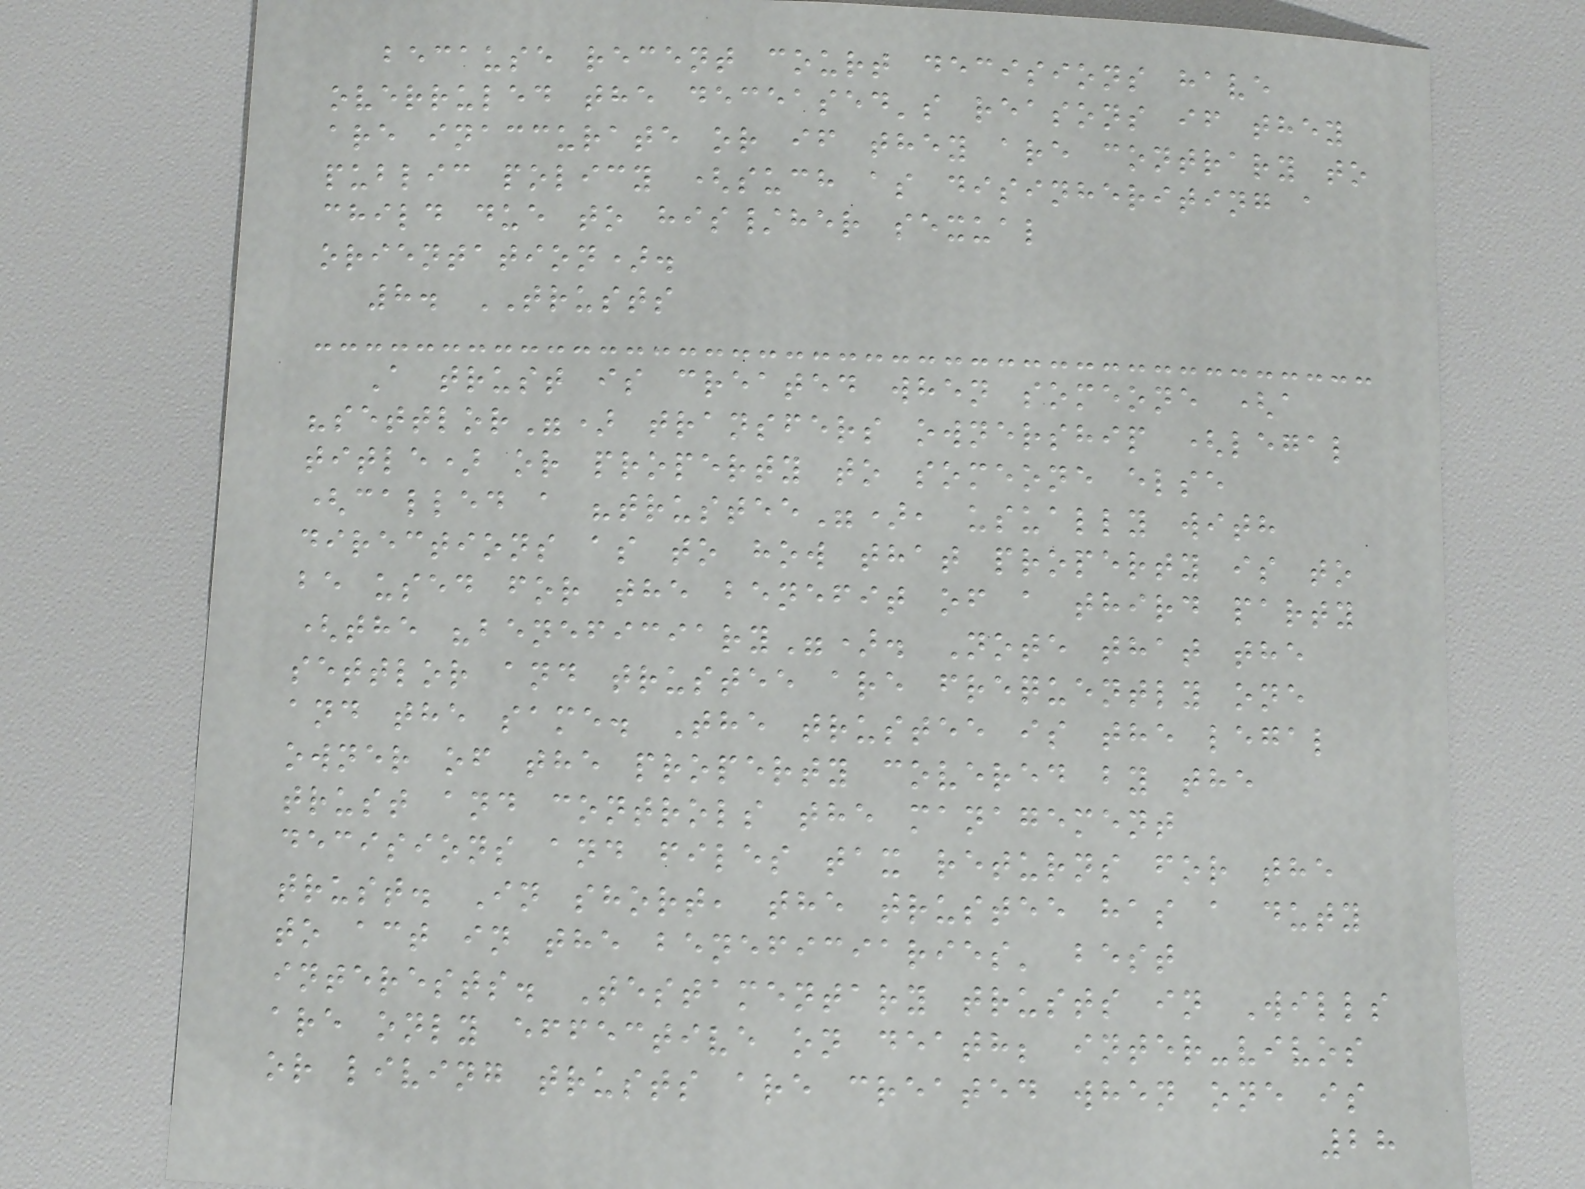because recent court decisions have
overruled the deceased's reasons if they
are inaccurate or if they are contrary to
public policy (such as disinheriting a
child due to his/her sexual
orientation).
8. TRUSTS
A trust is created when someone (a
"settlor") transfers ownership (legal
title) or property to someone else
(called a "trustee"), usually with
directions as to how that property is to
be used for the benefit of a third party
(the "beneficiary"). Note that the
settlor and trustee are frequently one
and the same. The trustee is the legal
owner of the property covered by the
trust and controls the management
decisions and files tax returns for the
trust. In short, the trustee has a duty
to act in the beneficiaries' best
interests. Testamentary trusts in Wills
are only effective on death; inter-vivos
or living trusts are created when one is
28
